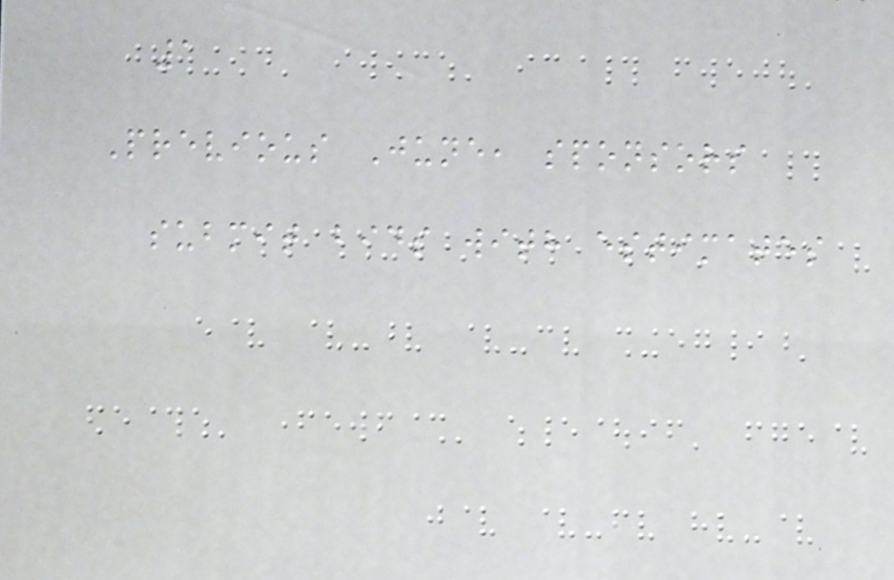1
Previous June, sponsors
submit bids with estimates
